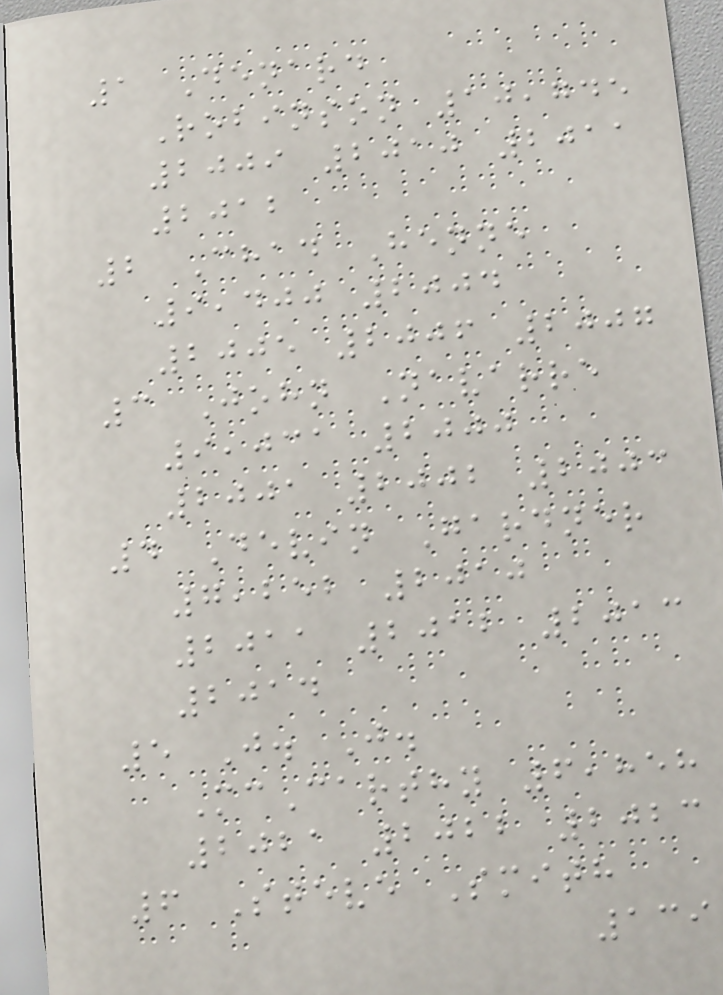1 Denard
Robinson 10,745
2009 2010 2011
2012
2 Chad Henne
9,400 2004
2005 2006 2007
3 John Navarre
9,031 2000
2001 2002 2003
4 Devin Gardner
7,252 2010
2011 2012 2013
2014
5 J. J.
McCarthy 6,858
2021 2022 2023
6 Steve Smith
139
